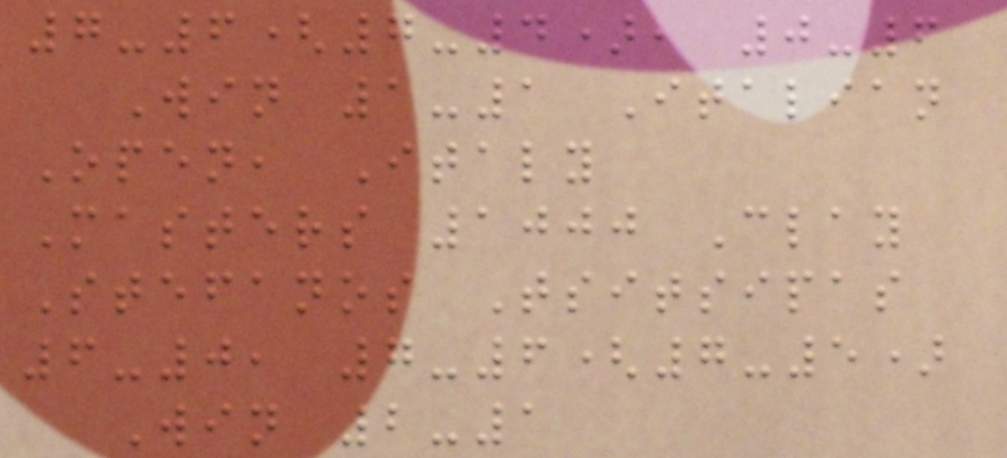7-6(7-4), 0-6
Win 1-1 Italian
Open, Italy
Masters 1000 Clay
Stefanos Tsitsipas
6-0, 7-6(7-5)
Win 2-1
